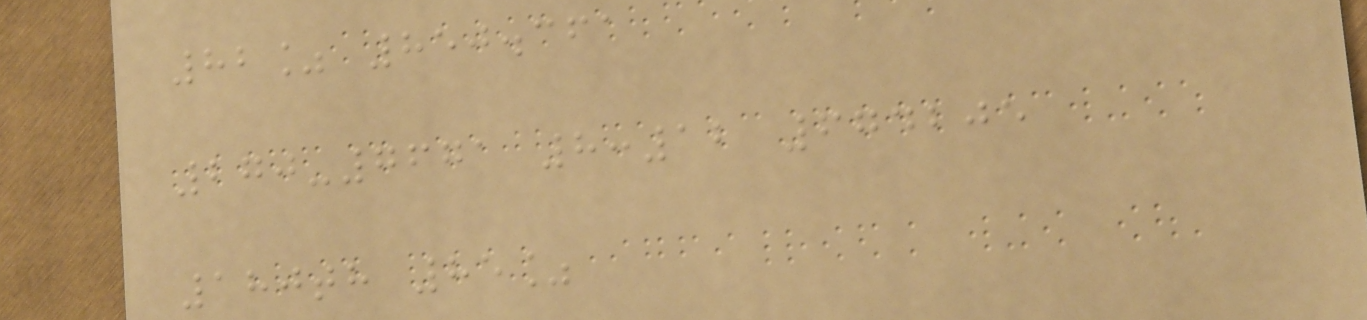82% 850.361
270-7671 8:12 674205
180th 85%
